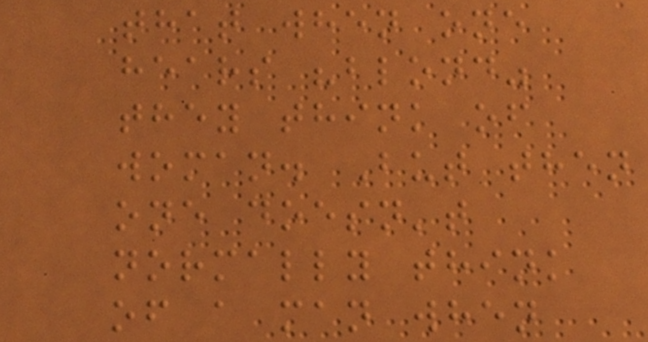that when one
hears "blond"
they think of
woman. But then
one doesn't
normally think
of a man when
